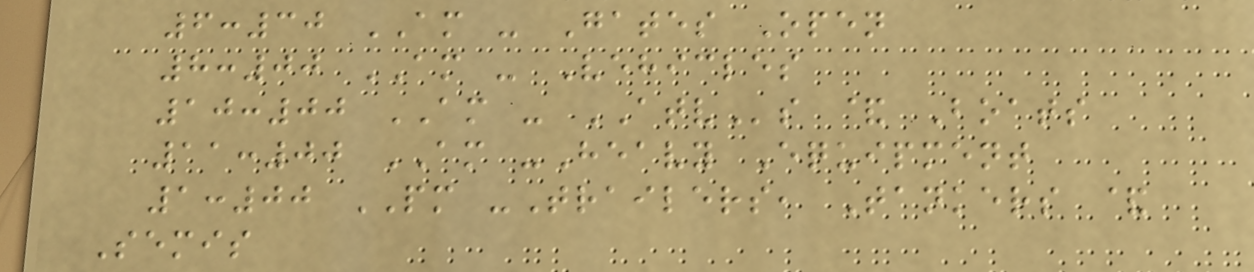6:30 AM - Gates Open
8:00 AM - Vehicles
10:00 AM - ATVs & Boats
11:00 AM -Heavy Equipment
1:00 PM -Trailers, Tankers &
Semis
